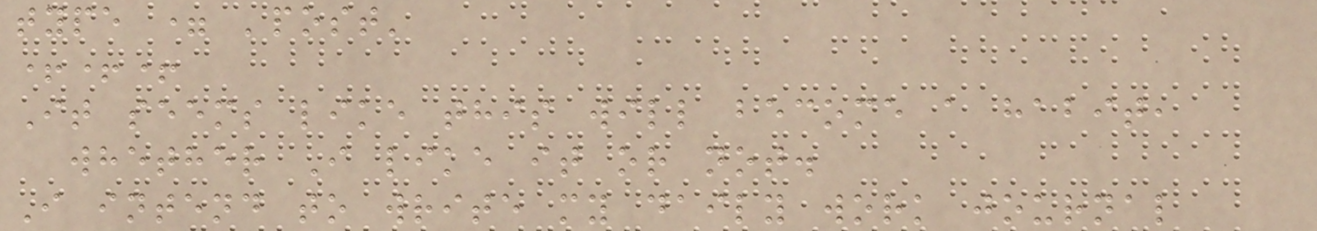type = 'post'
+++
It seems like this will become a habit,
whether I like it or not.
I intend to write my daily work journal
